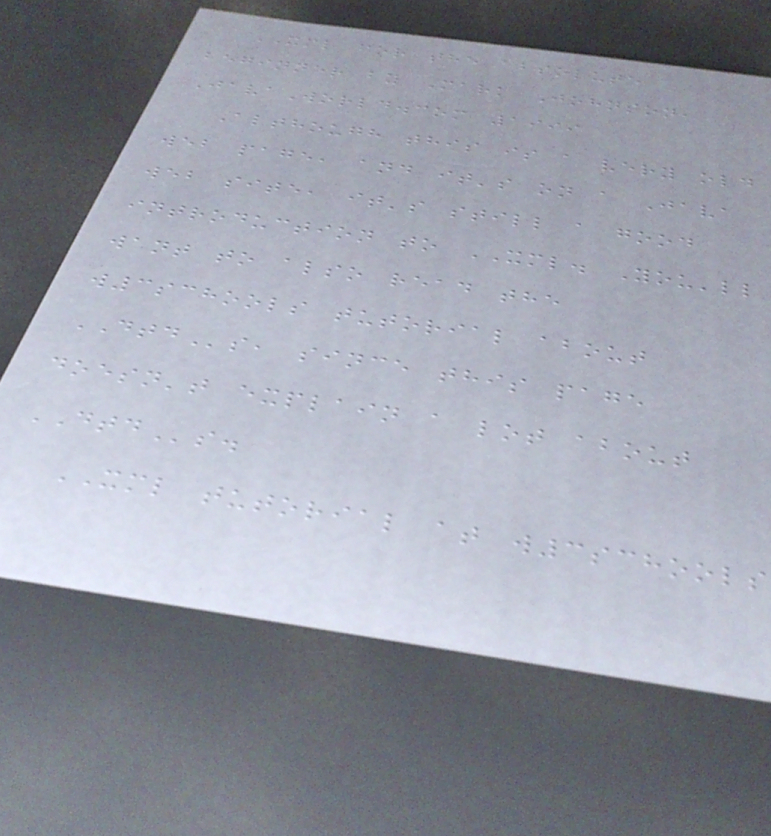XML for the absolute
beginner by Mark Johnson,
JavaWorld.com 1999
Although this is a very old
web page, and it's on a Java
web site, it's still a good
introduction to XML. You'll
want to also read the
w3schools tutorial about
DTDs, since this page
doesn't explain a lot about
DTDs.
XML tutorial at w3schools
